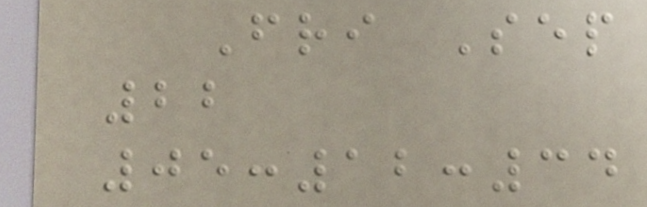Fri Sep
22
05:12:34
